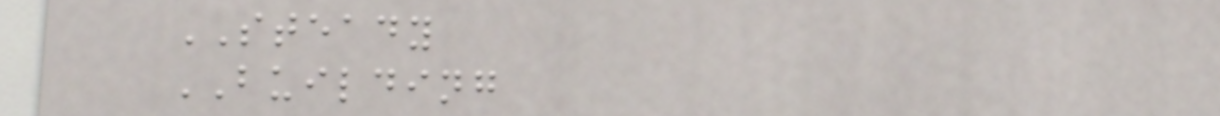STEADY
BUILDING
